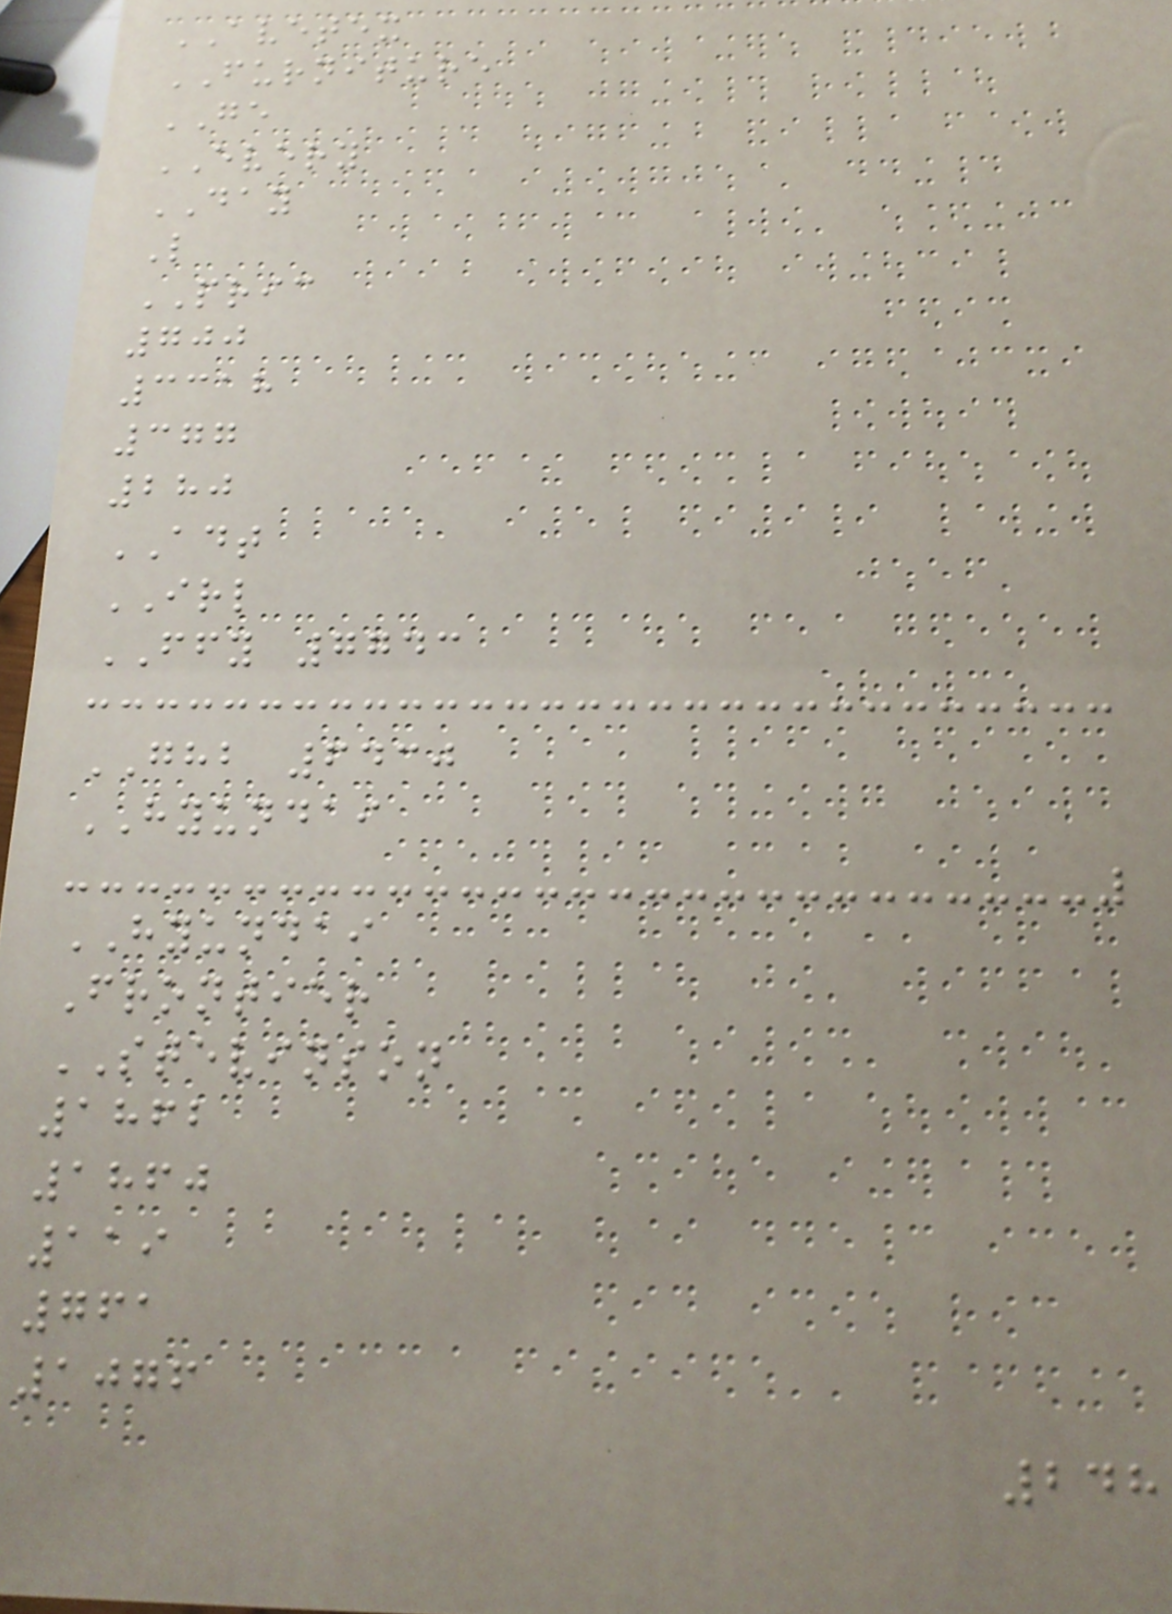AVETEX
FURNITURE
GE
EVERY
DAY
L
PRIC
700
3318
377
280
ADT
IRL
FFY 7743
GHB 6430
HYUNDAI
HYUNDAI
Frontier
STEVINSON
1862
1860
119
761
1076
248
